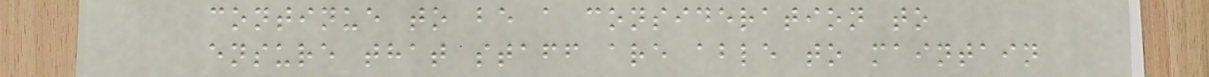continue to be a consideration to
ensure that staff are able to maintain
